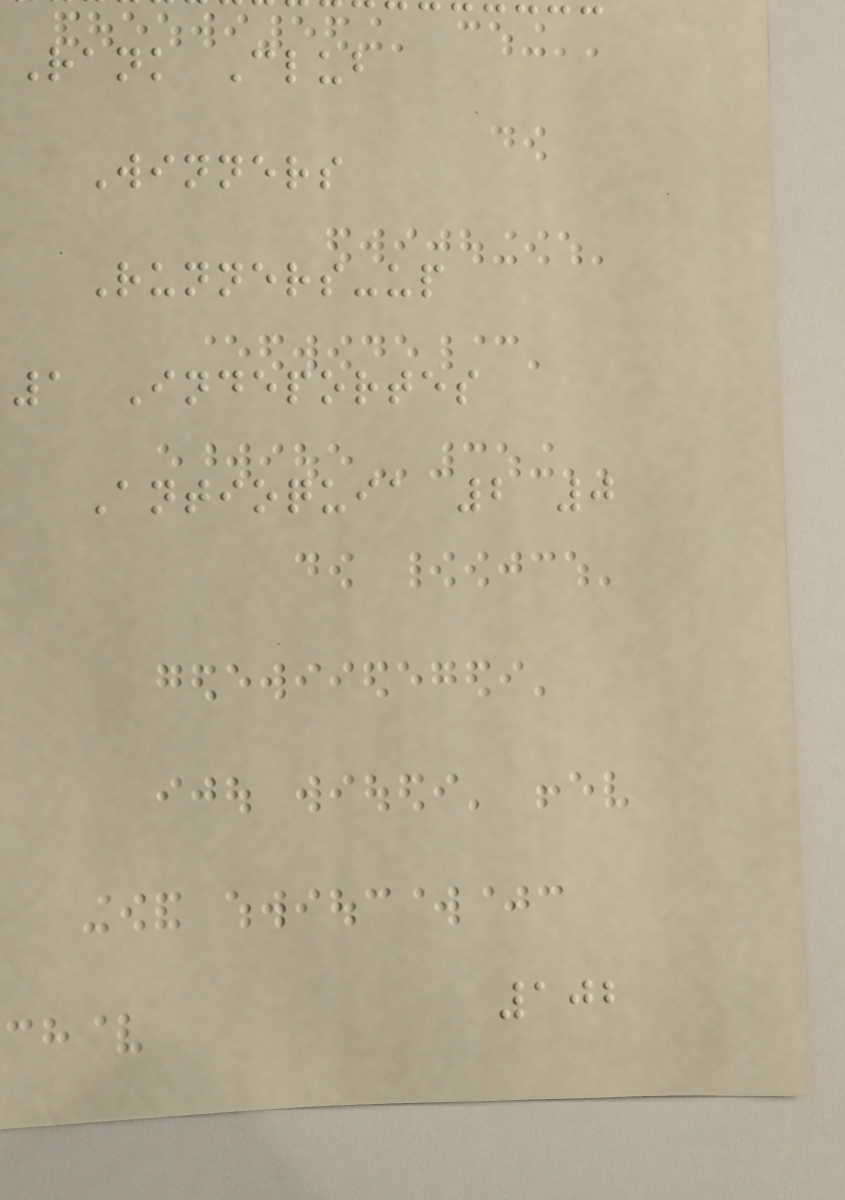Rank Club
Winners
Runners-up
1 Indeportes
Antioquia 2 0
102
